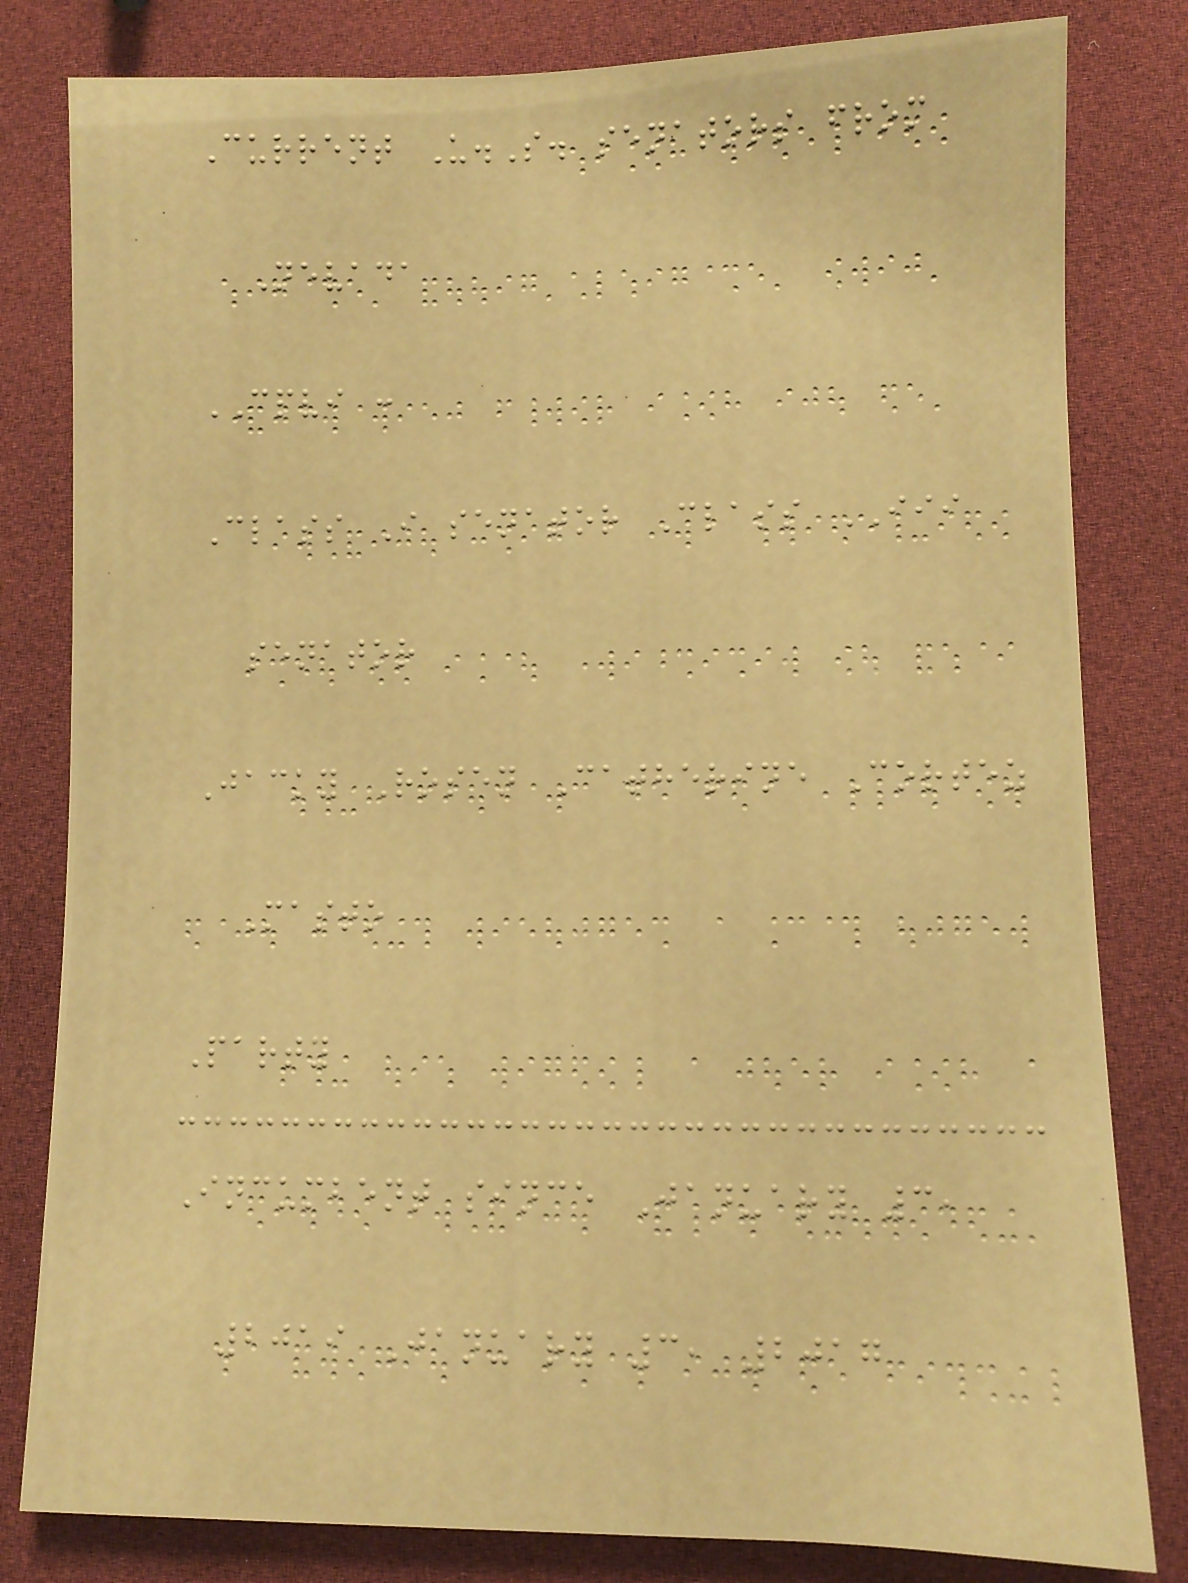Current U.S. senators from
Nevada
CPVI :
Class I senator Class III
senator
Jacky Rosen Catherine Cortez
Masto
Party
Incumbent since January 3,
2019 January 3, 2017
